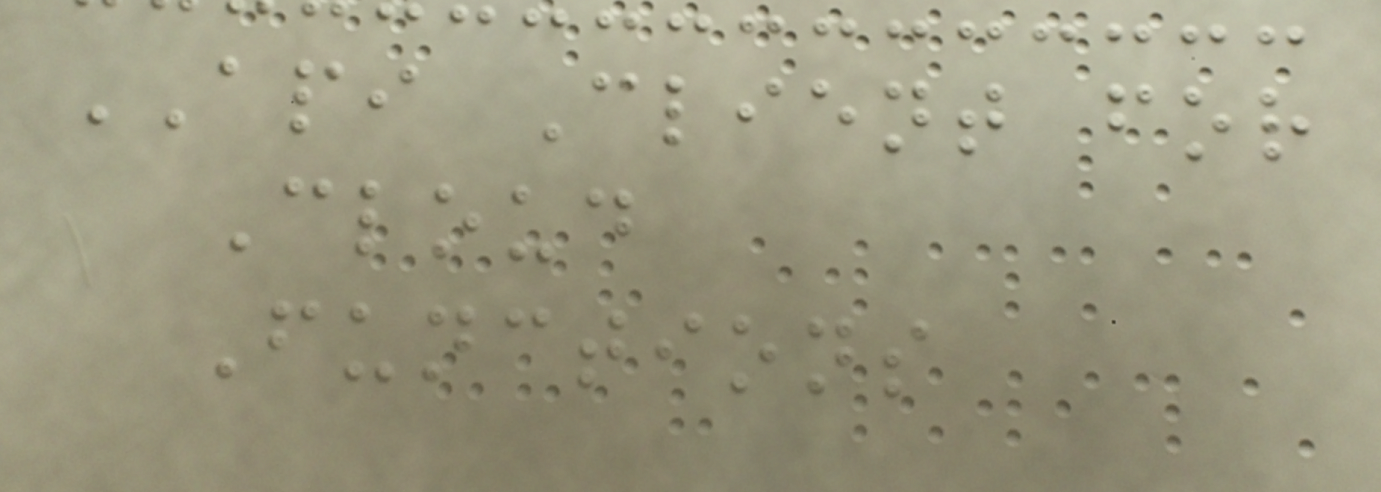API Client for
Cloud
Functions
